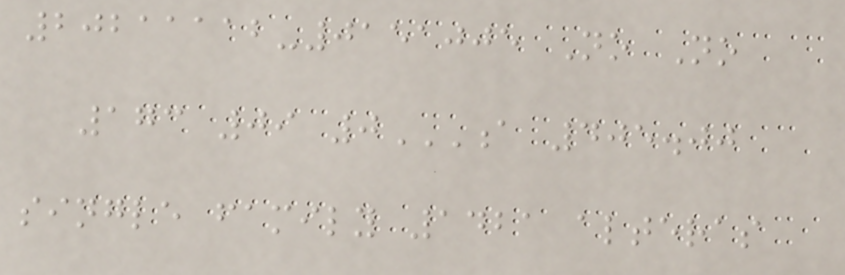20211112-0151005 No No
173 09 0A 405.00
SINGLE FAMILY 1421 ALTERAS
